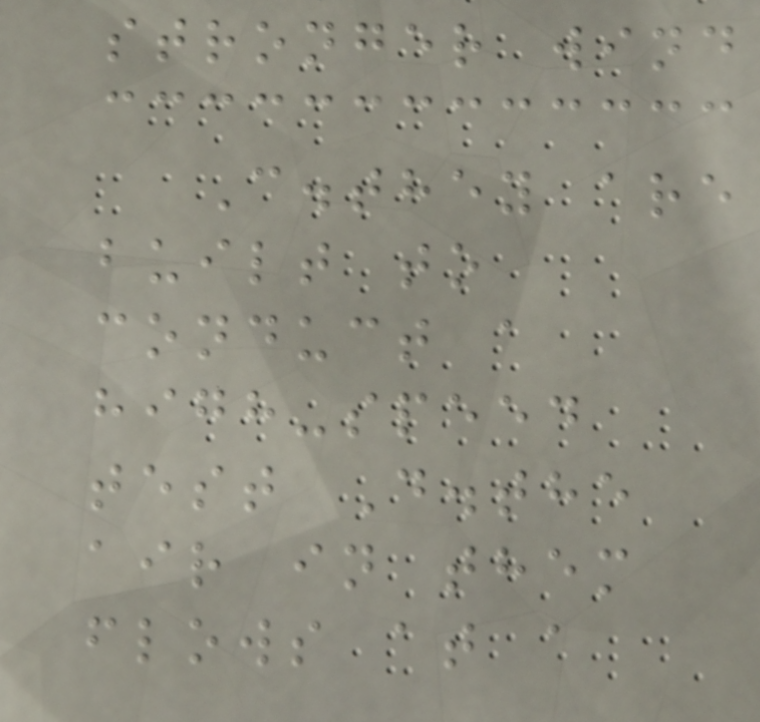stronger wind
C.they are
built to
conduct a
high-speed
test D.the
air in them
flows at a
